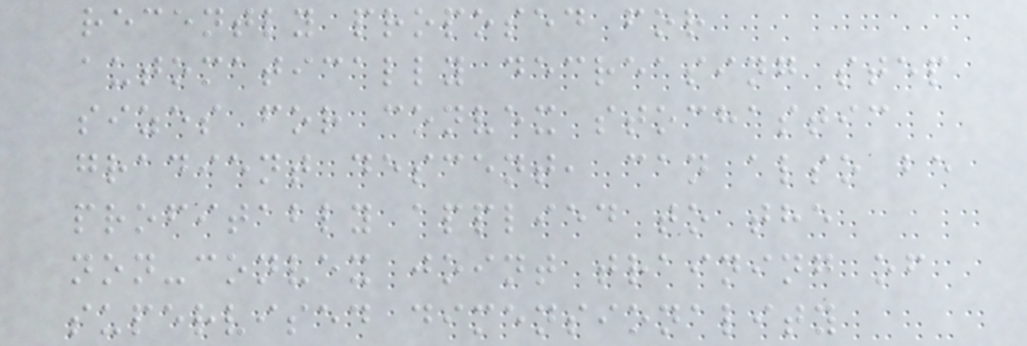recently proposed for
automatically decreasing step
sizes for convex stochastic
gradient descent, can also be
profitably applied to the
non-convex joint training of
supervised dimensionality
